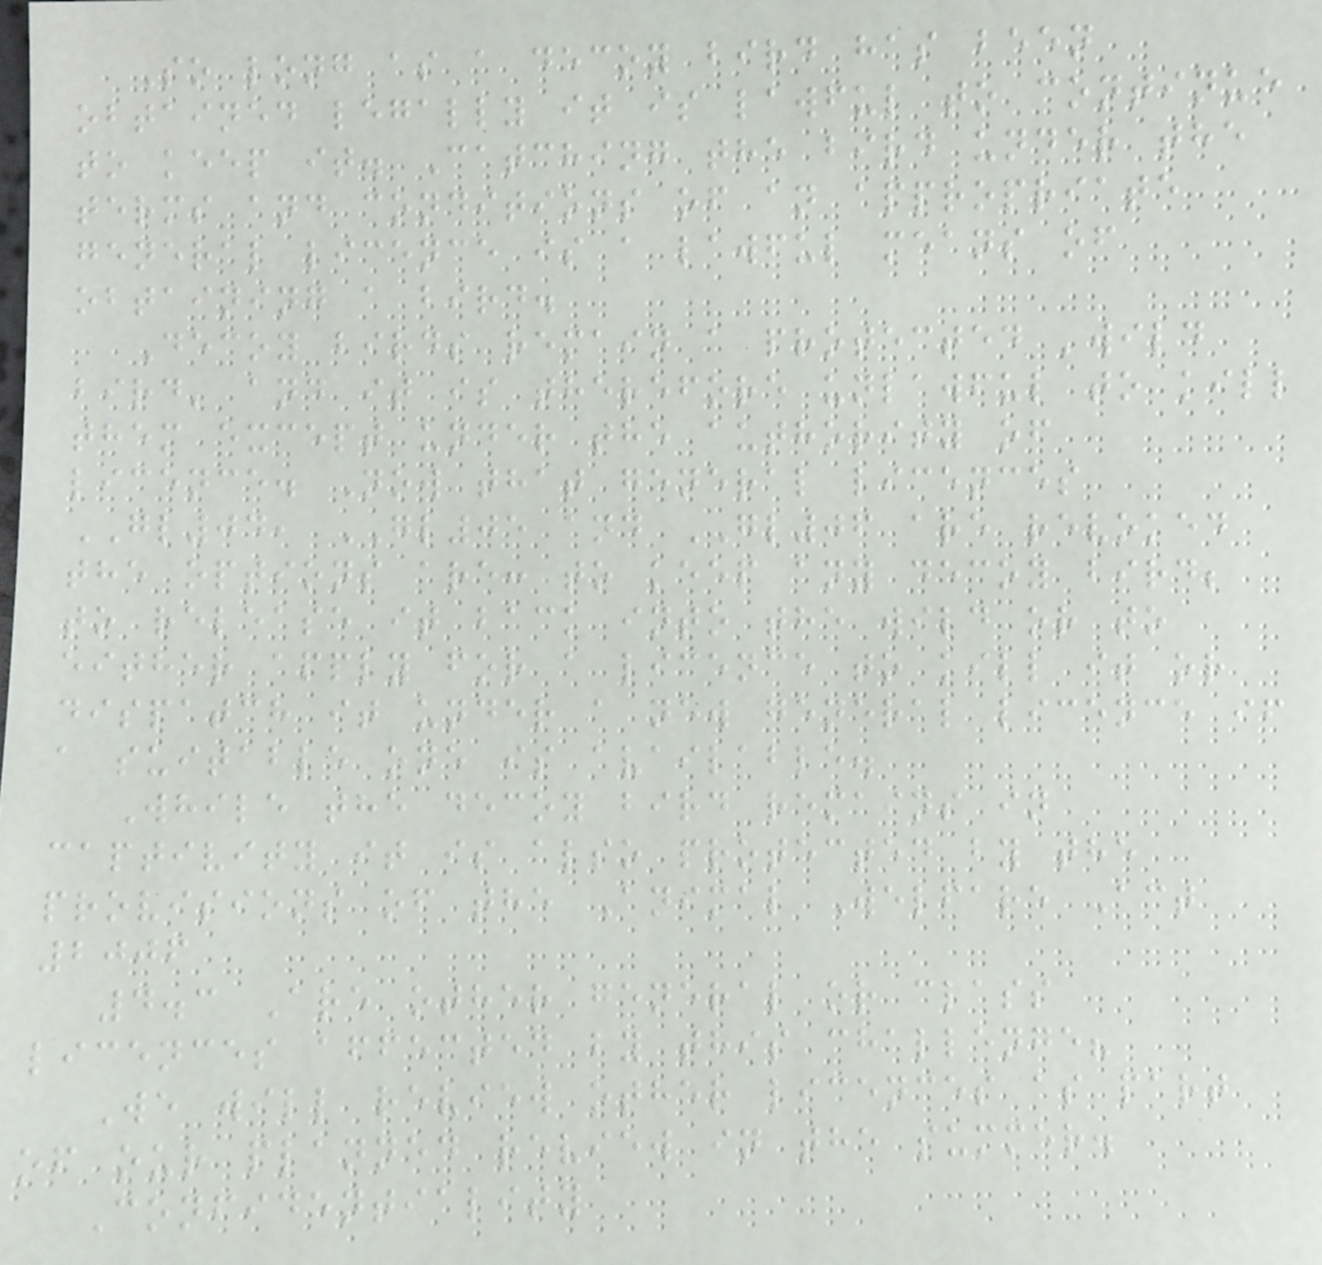So long as a decoy bird has been
obtained legally it is lawful to continue
to keep it. Catching the bird under the
terms and conditions of an appropriate
general licence is a lawful means of
obtaining a bird.
Decoy birds remain a protected 'wild
bird' and it is therefore unlawful to kill
them except under the authority of
licence. Now that general licences
GL04, GL05 and GL06 are revoked
the options are: to keep any decoy bird;
to release it back into the wild or to
either apply for a licence to kill it or
dispatch it under a new general licence if
a suitable one is available.
While the decoy bird remains in
captivity it is also protected by the
provisions of the Animal Welfare Act
2006
4.3 Are other general or class
licences affected by this challenge?
We will review other licences as part
of our planned review in the summer.
Confidentiality
